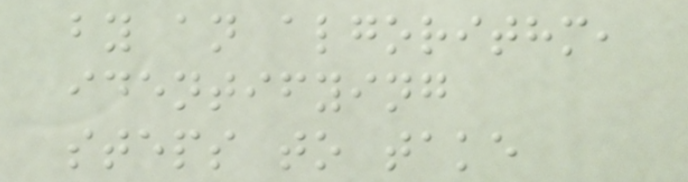by an algorithm,
identifying
steps to take
